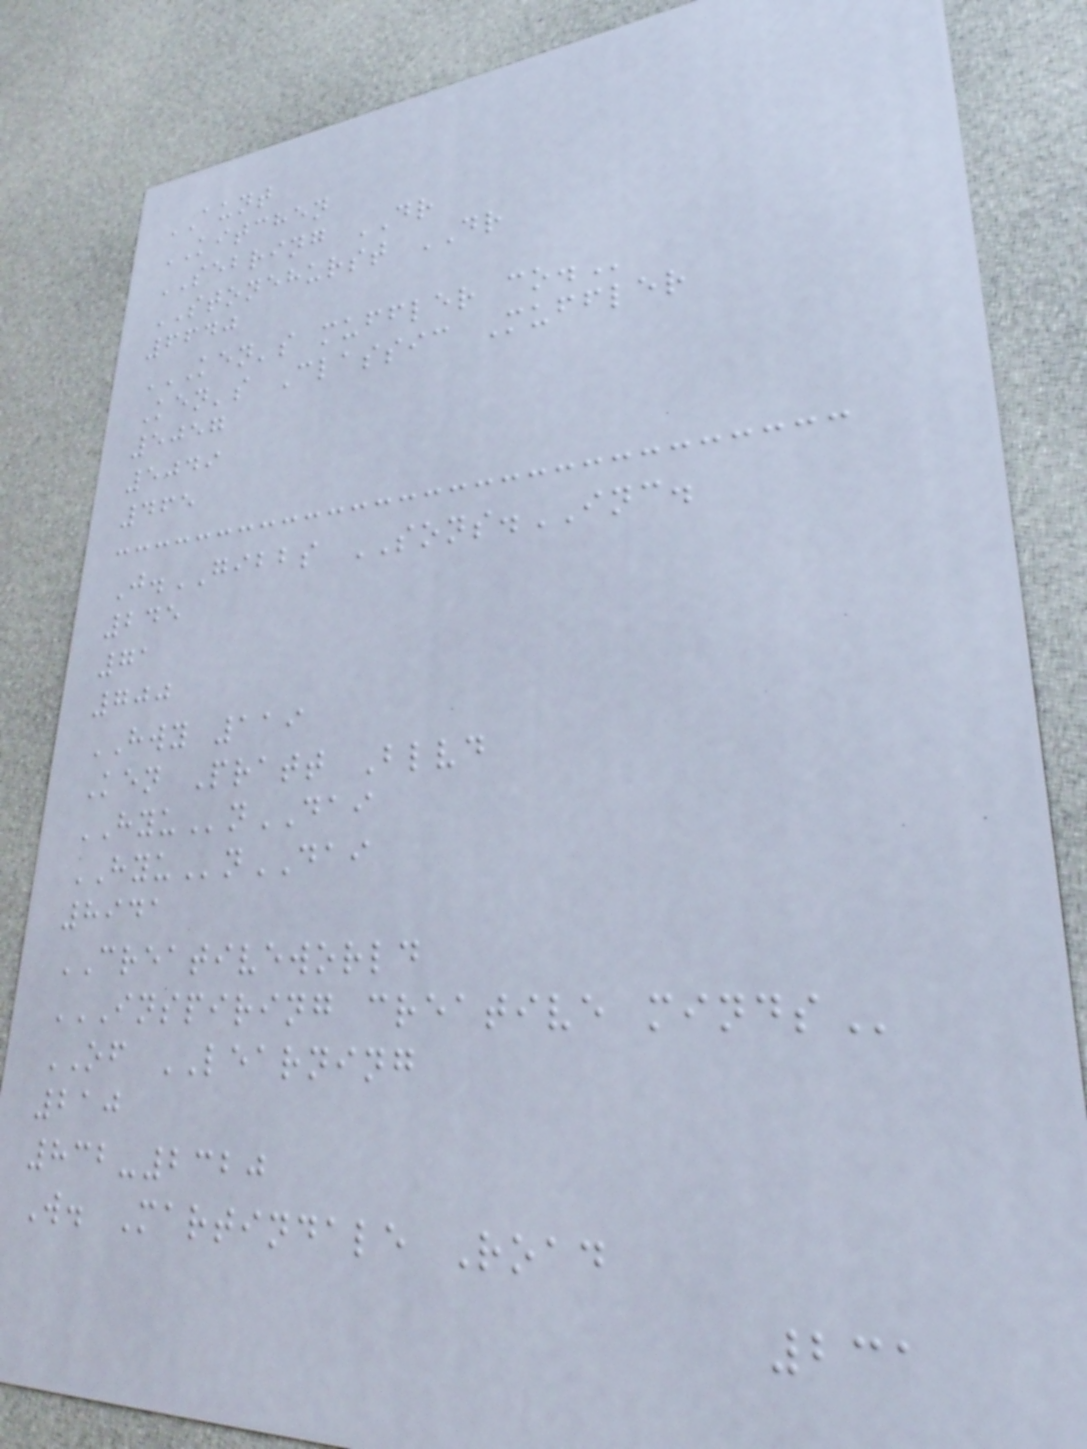AUNT
KITCHEN
SEBRING DR
STONEHURST DR
6640
KEN'S MUFFLER CO.
Ken's Classic Muffler
5057
5049
465
J.GIBBS SONS.INC.
245
71
700
HWY 119
Ken Pratt Blvd
HYUnDAI
HYUnDAI
8941
CREATIVEWORLD
INSPIRING CREATIVE MINDS
OF LEARNING
210
832-2320
W. Martindale Road
231
